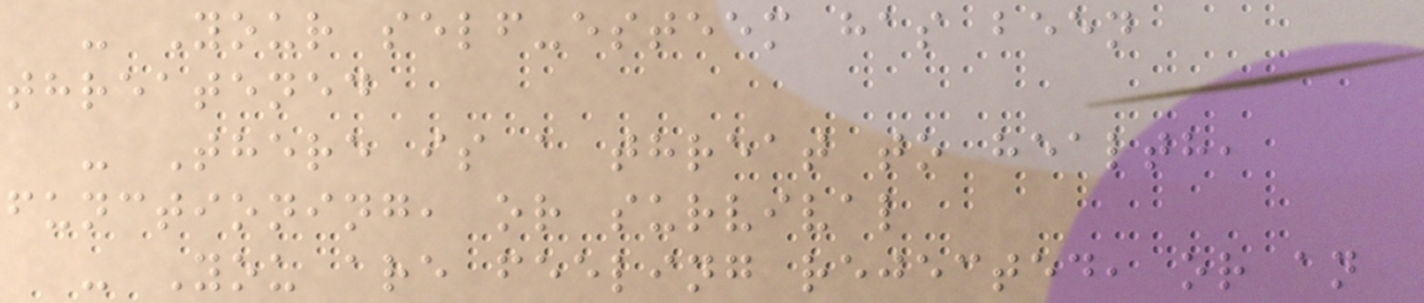- Your self-esteem has been
threatened
- There is a threat to health,
functioning, or survival
- You are feeling rejected, or an
